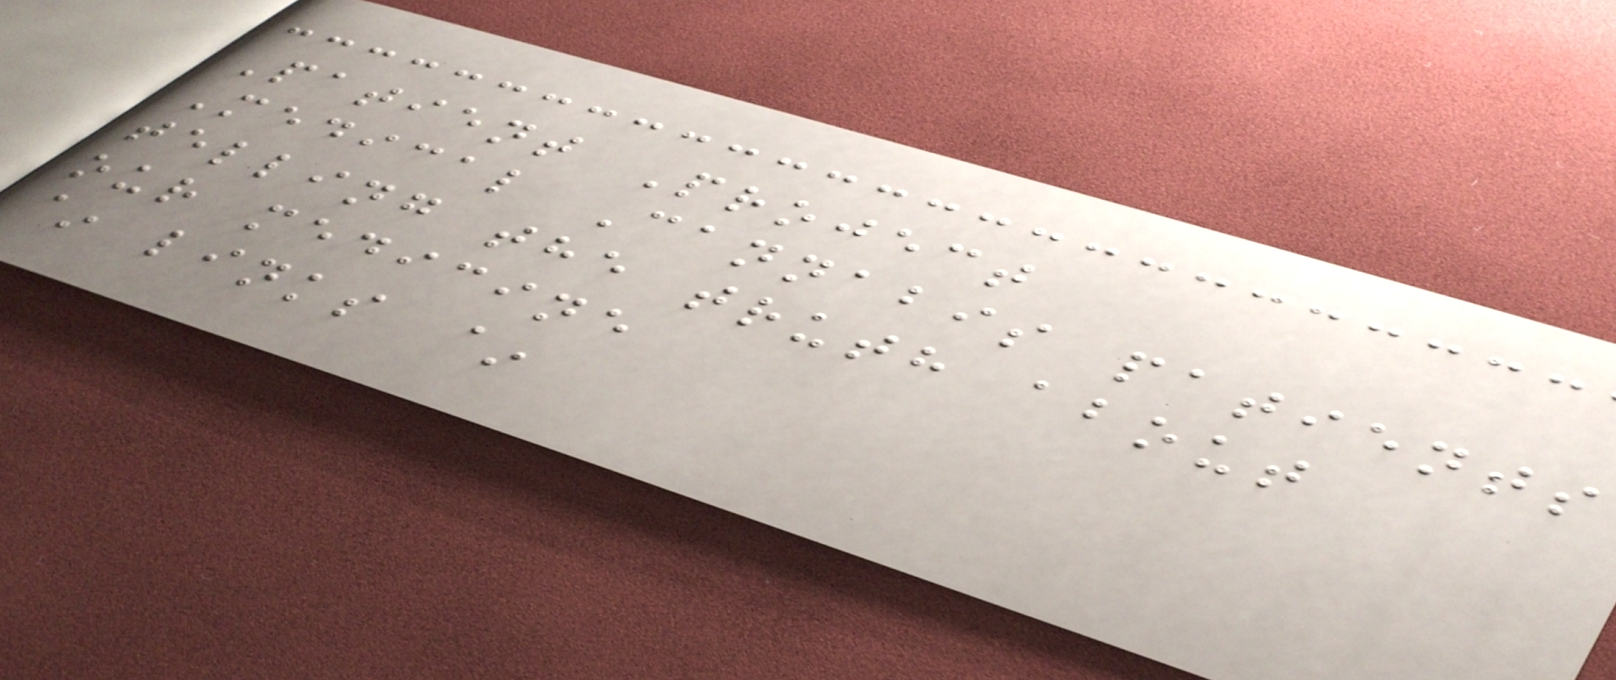Patient Project
Medical Cannabis patients
telling the truth about
our medicine
~ links ~
